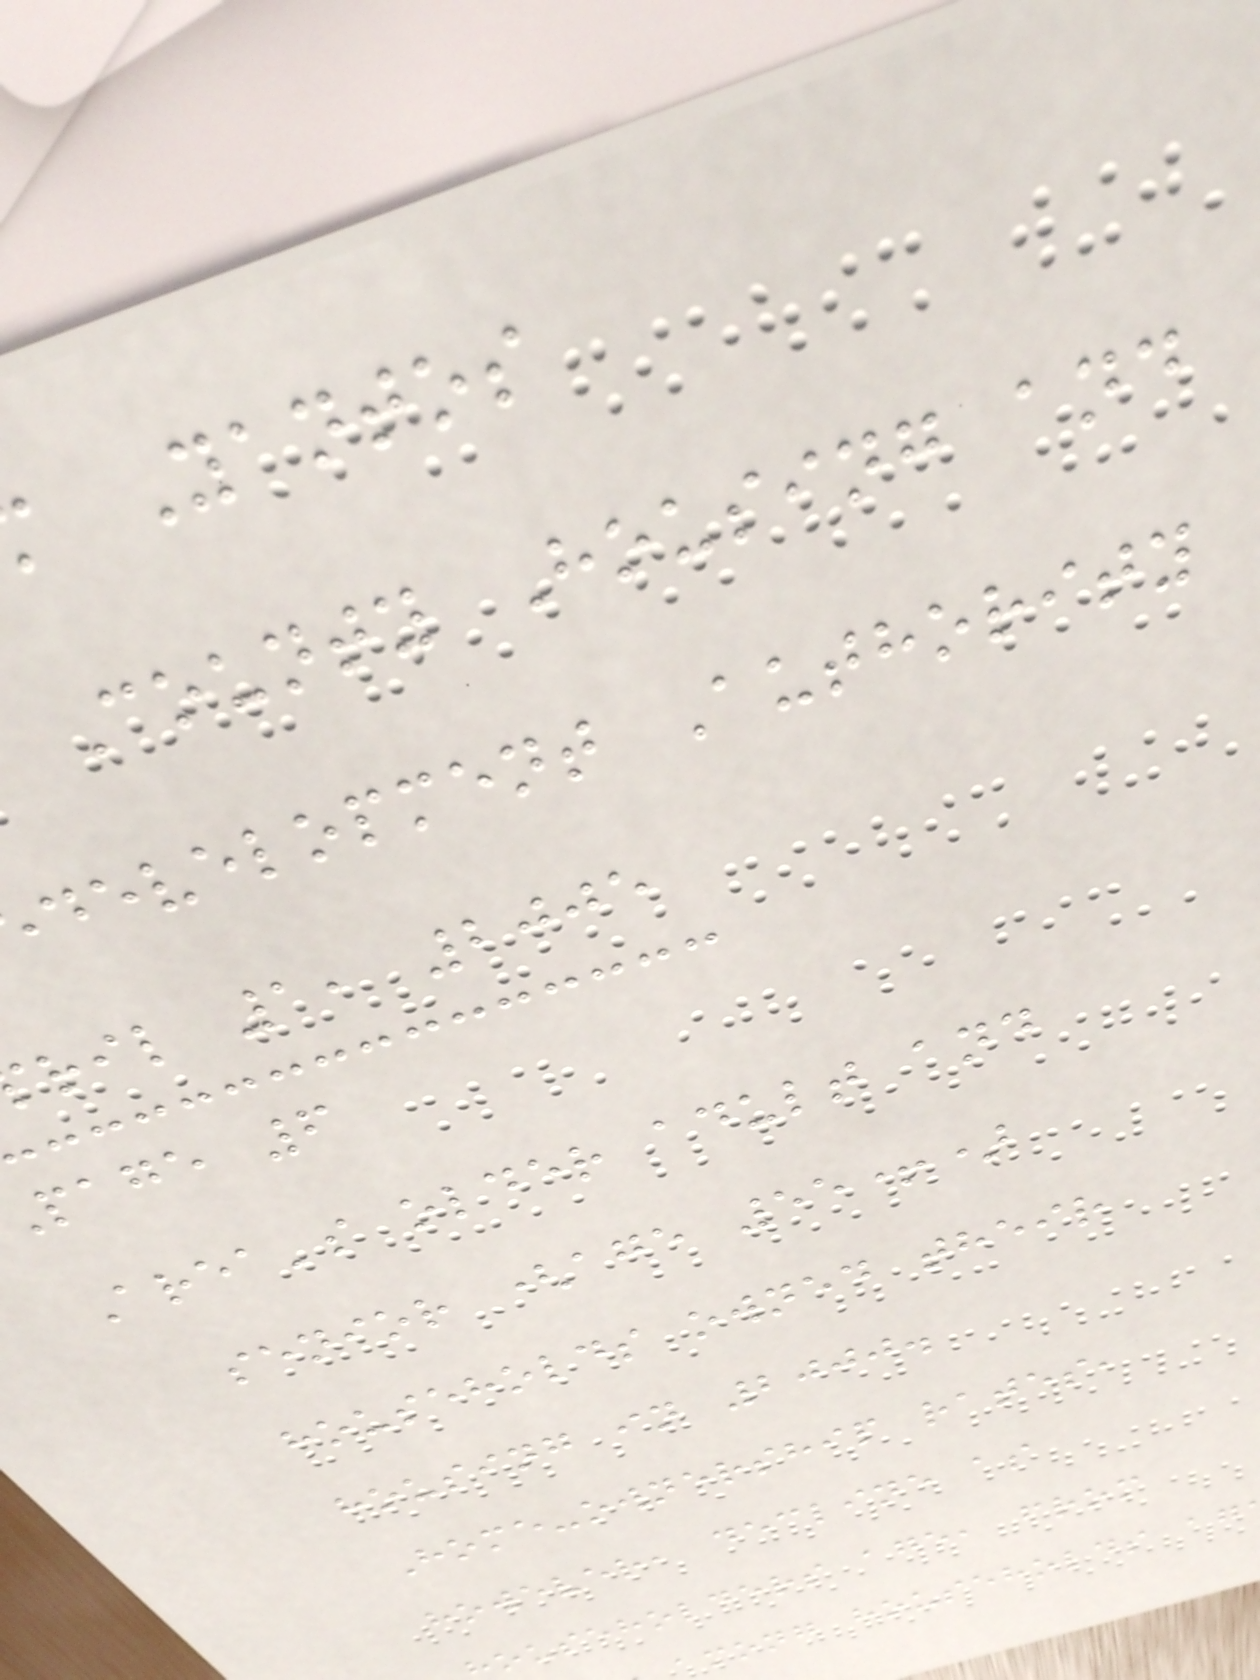Yantos
County Housing and
development Authority
ril 1, 2005
page 6
Area's older adult and
senior (age 55+)
households owned their
housing in 2000.
Home-ownership rates,
however, decline as
ouseholders age, from
among households ag
